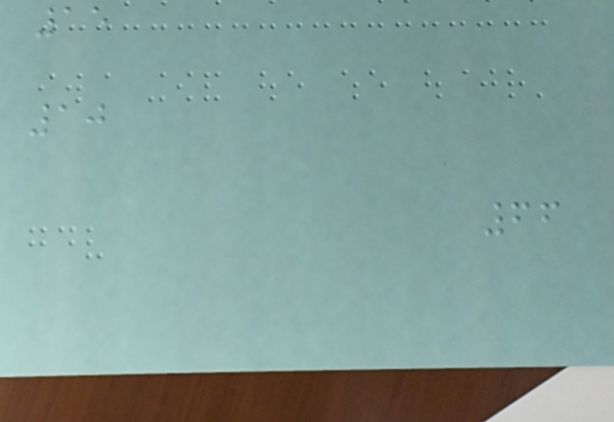15
10
66
